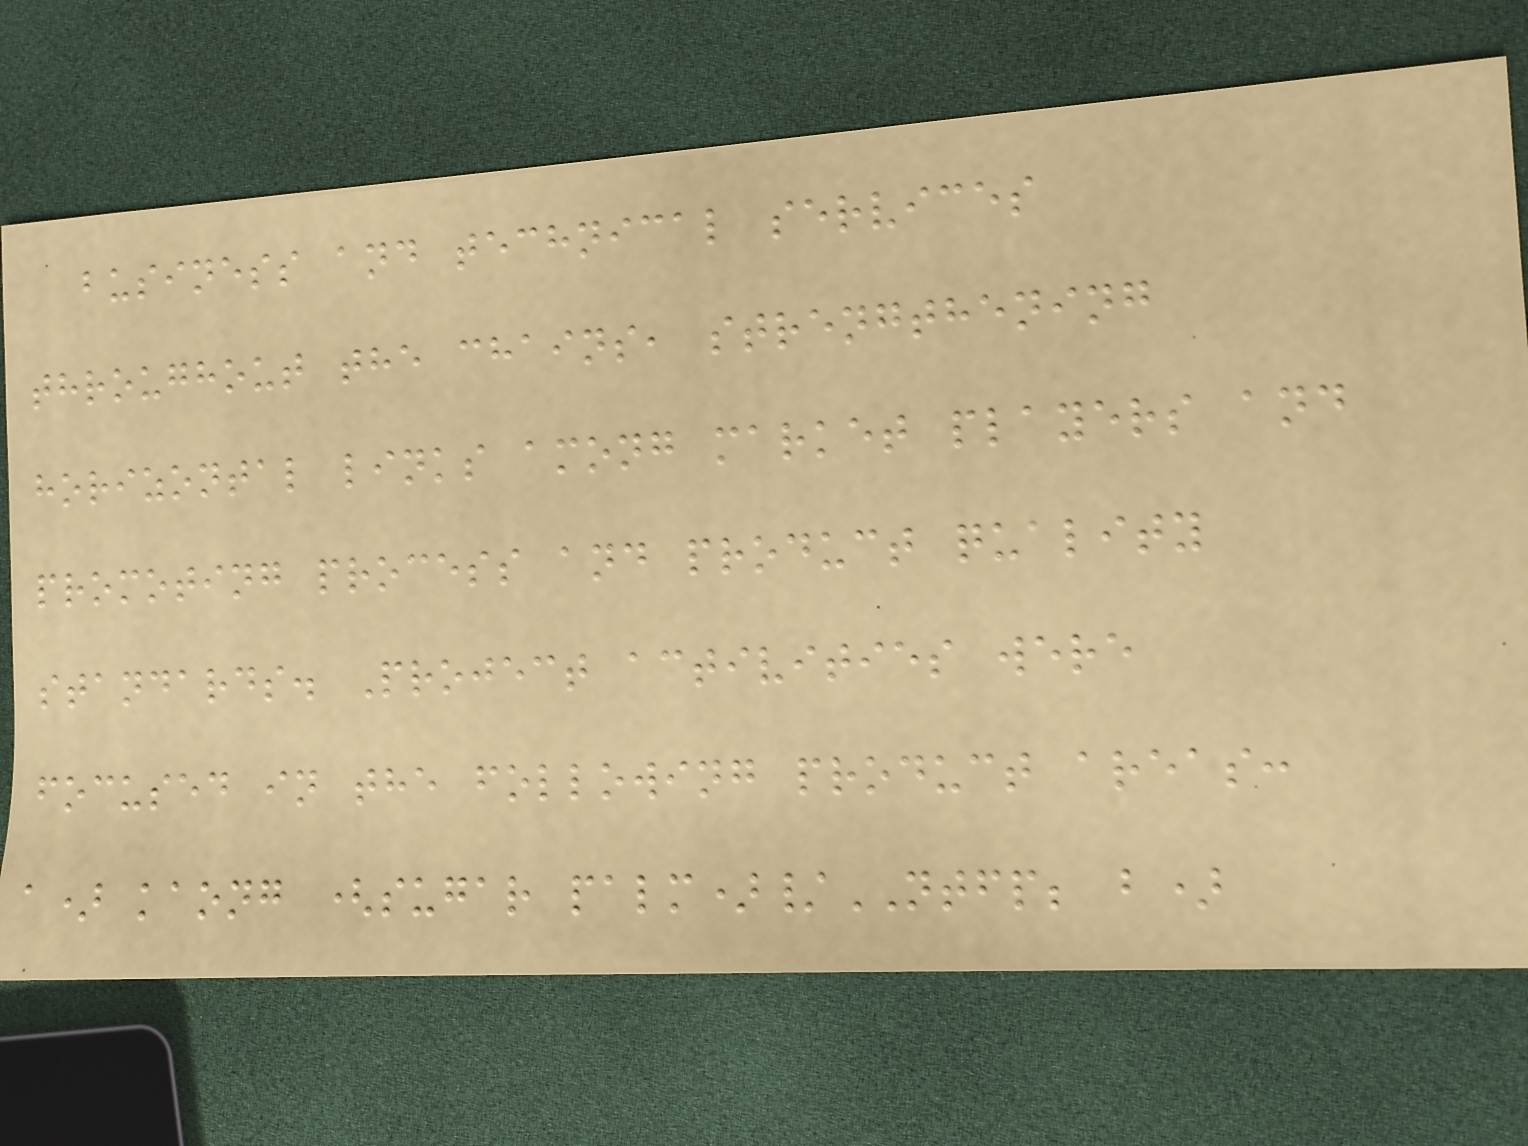business and technical services
throughout the chains, strengthening
horizontal links among market players and
promoting process and product quality
standards. Project activities were
focused in the following product areas:
a) kaong (sugar palm)/NTFP; b)
